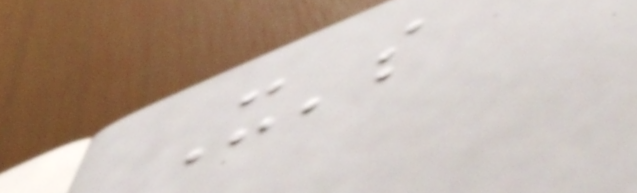It's
